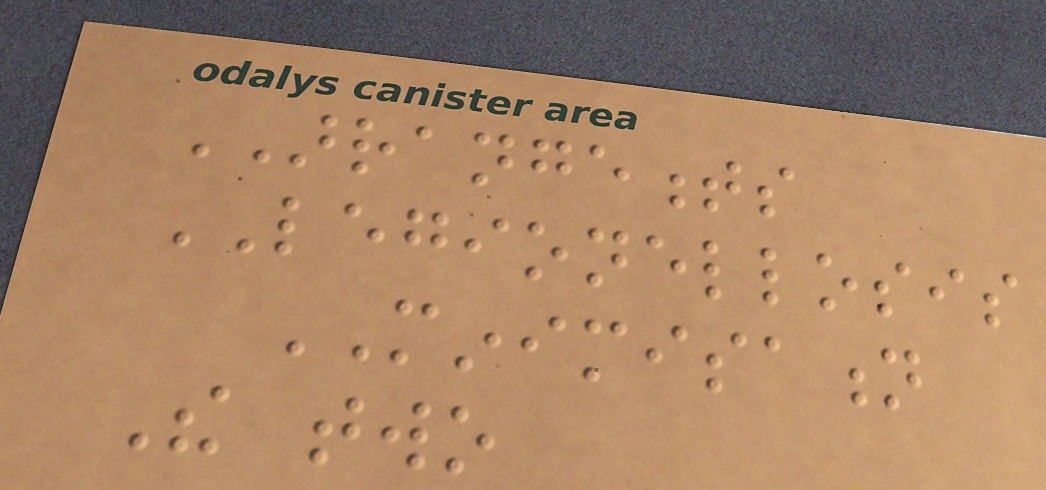ARRANGEMENTS
LEGIONELLOSIS
MINIMISATION
The two
